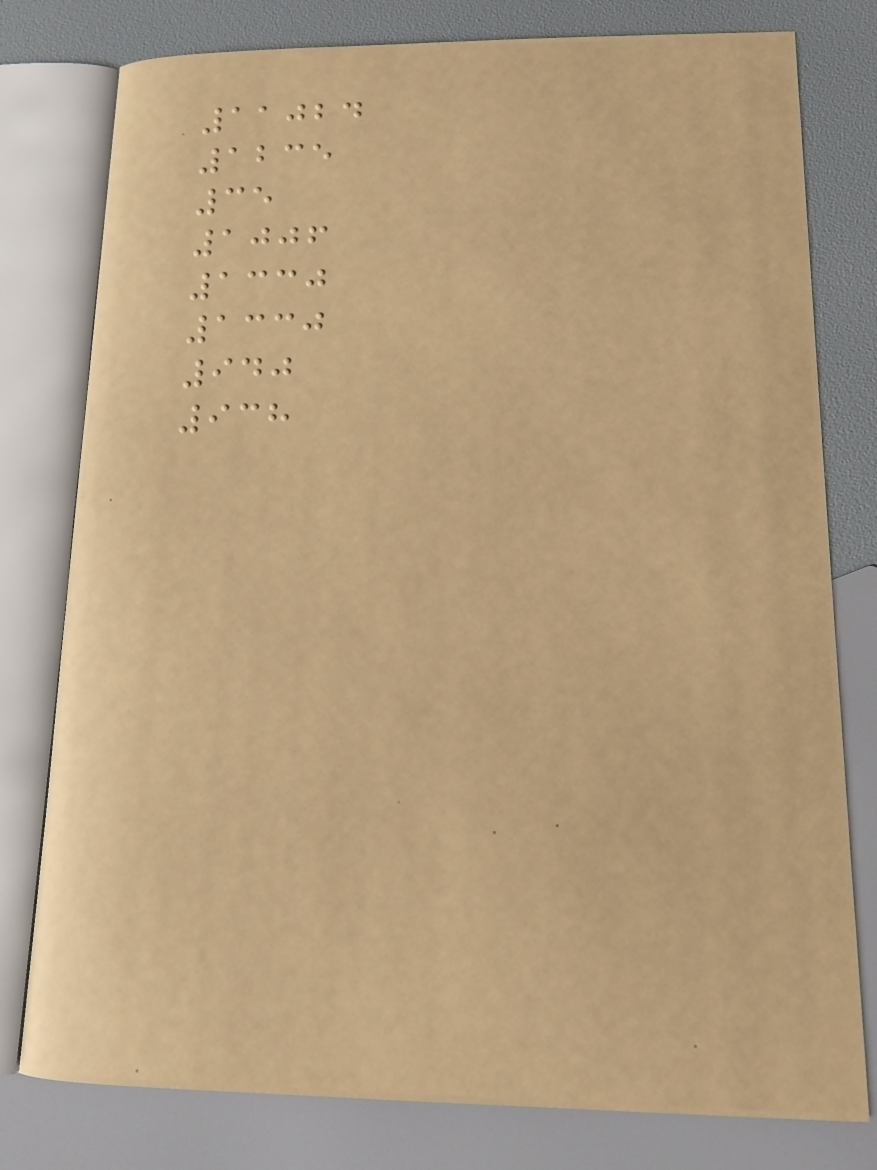11024
1235
35
1006
1330
1330
940
938
